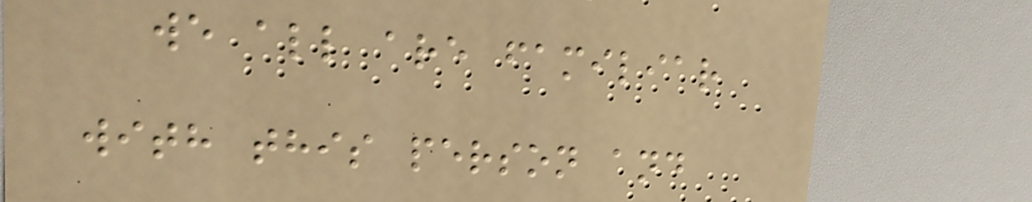we all are familiar
with this person and
